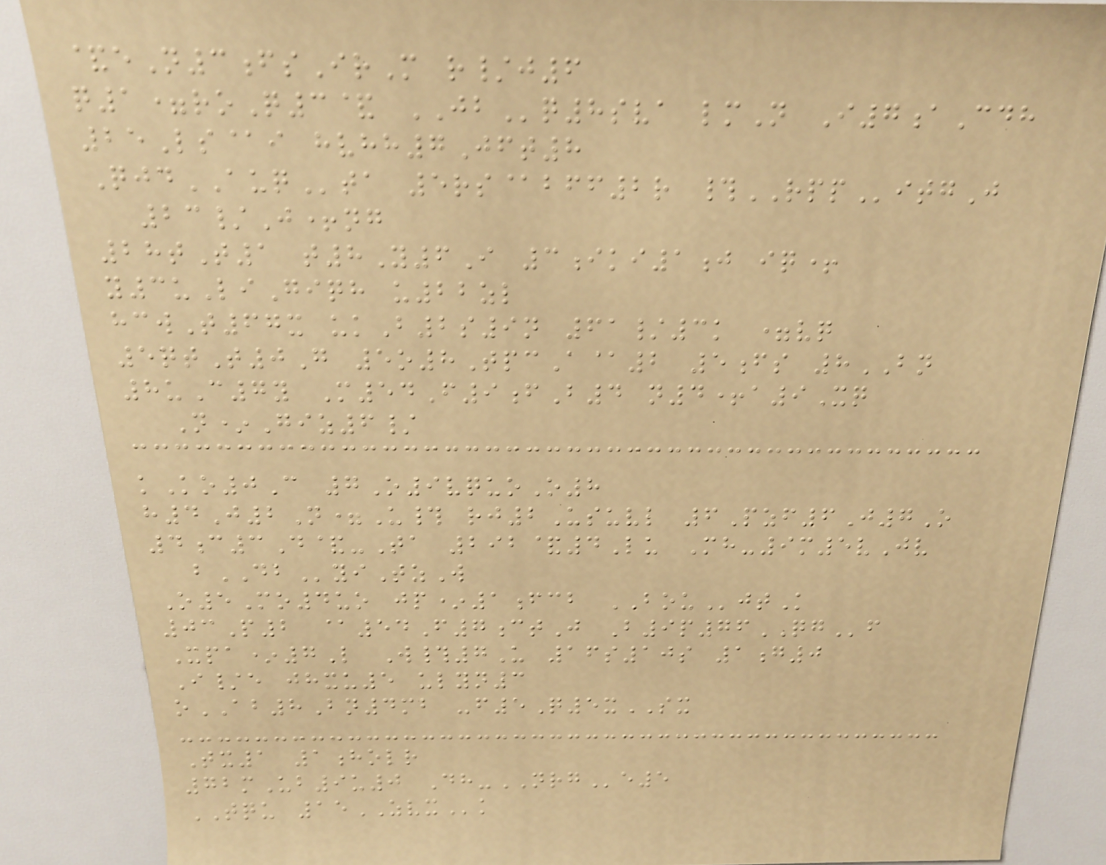&eN3fsIrM r/j6
q1=roQ3& JBq8sva lmN I7aCdh
25Ls@i hvhh7Jft8
QjdAUQta 5rs@bff2r #RPPitgJ
23/J+ng
28tT1 t8Y6I 3iki1j iq+
y3uLiGiqh u22zl
hcwT67x ukB2s9n 61/3k =vq
5qtT0G 5o8TpcA@2 5fs 8BN
8uC7y M54F9fB4 n4+a9Xq
N*Giz6/
kKo0C 7O9vquoO8
h4J2N=U# rj2Usuvl 6Pzf6J7O
4c3D&-Ta 292&4Lu Mh-9m5vJv
bDByiTzW
O5Mo4uo jp*1fcb BOUjtK
03P2 @54F7ctJ B9p76QGf
Xpa*7L W#7U 16s10s 1g0
I/e jhxu5 ulyn3
oAB8Bn4mb -f5Q5xSX
Tx1 1holr
72mUb9u0 Dh-NRGe5
TQU 15ZVXk
